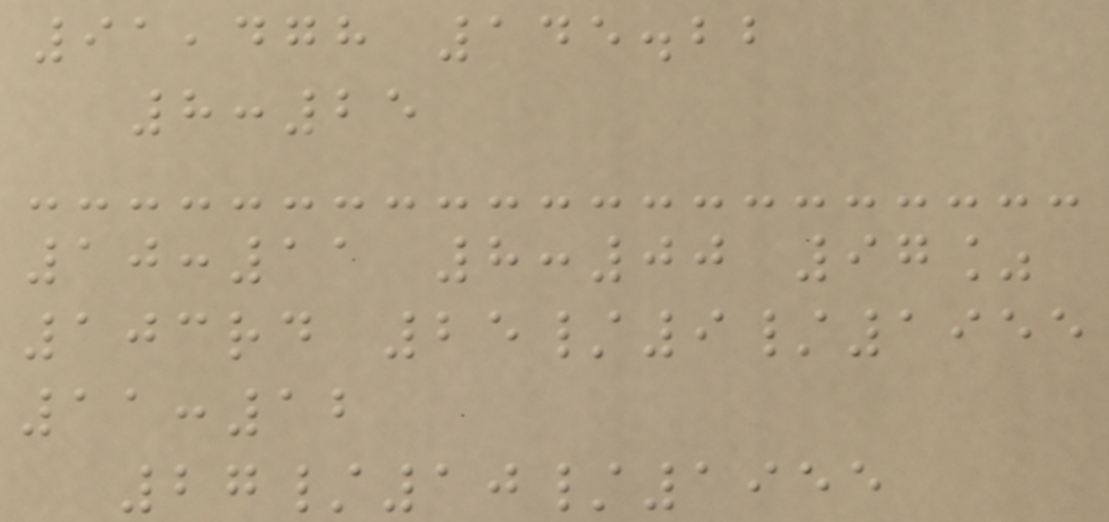91,478 145.22
8:25
10:11 8:00 97%
103rd 25/9/1955
11:12
27/10/1955
